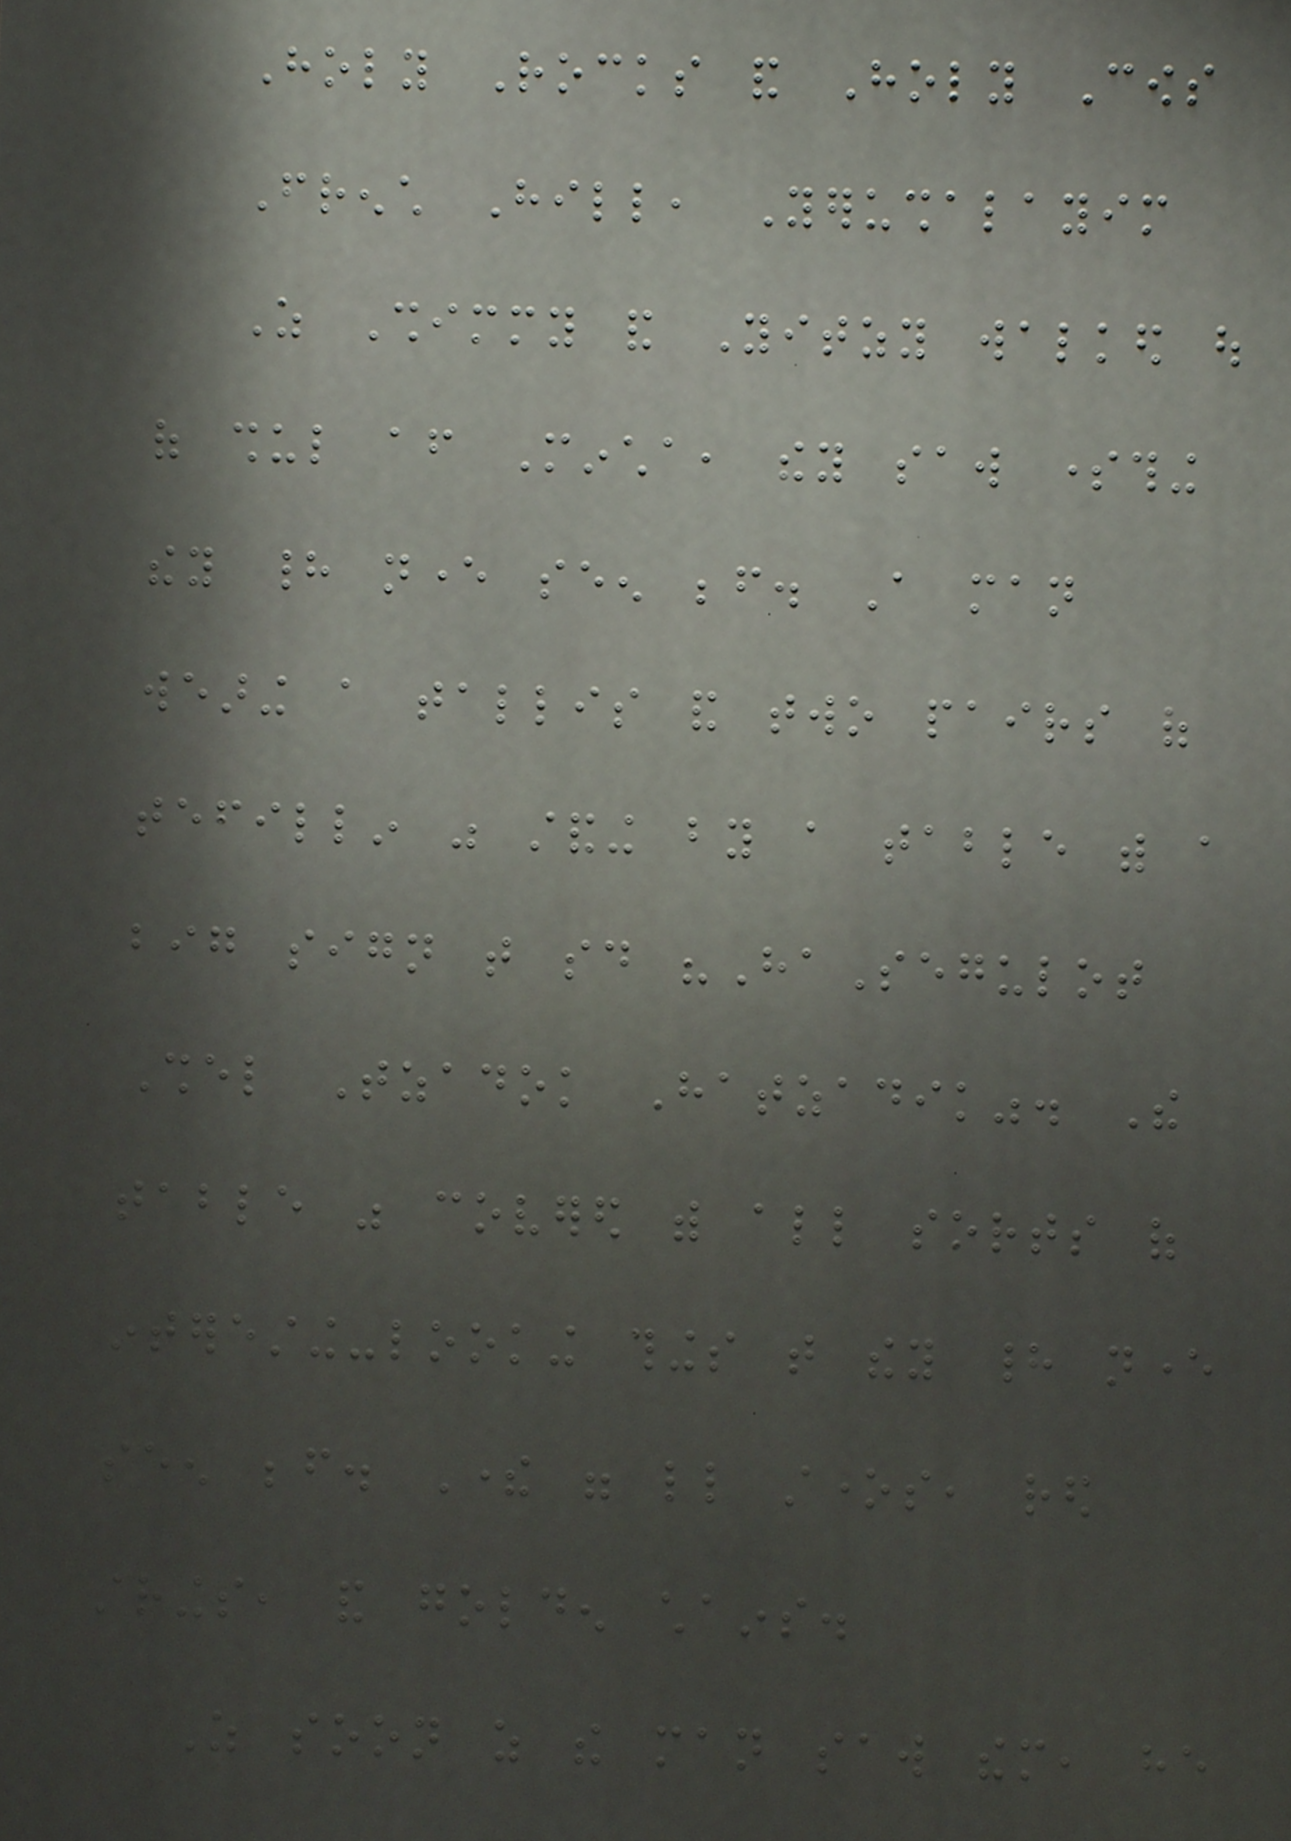Holy Rocks and Holy Cows
French Hill, Yerushalayim
As Shimmy and Yitzy walked out
of shul after Mincha, they saw something
they had never seen before. A man
wearing a tallis and two pairs of
tefillin was standing by a table with a
big sign that said "HaSegulot
Shel Tzadok Hatzadik". The
table was covered with all sorts of
interesting-looking things that they had never
seen before. There were little stones, red
strings, and golden chains.
As soon as the man saw them, he
